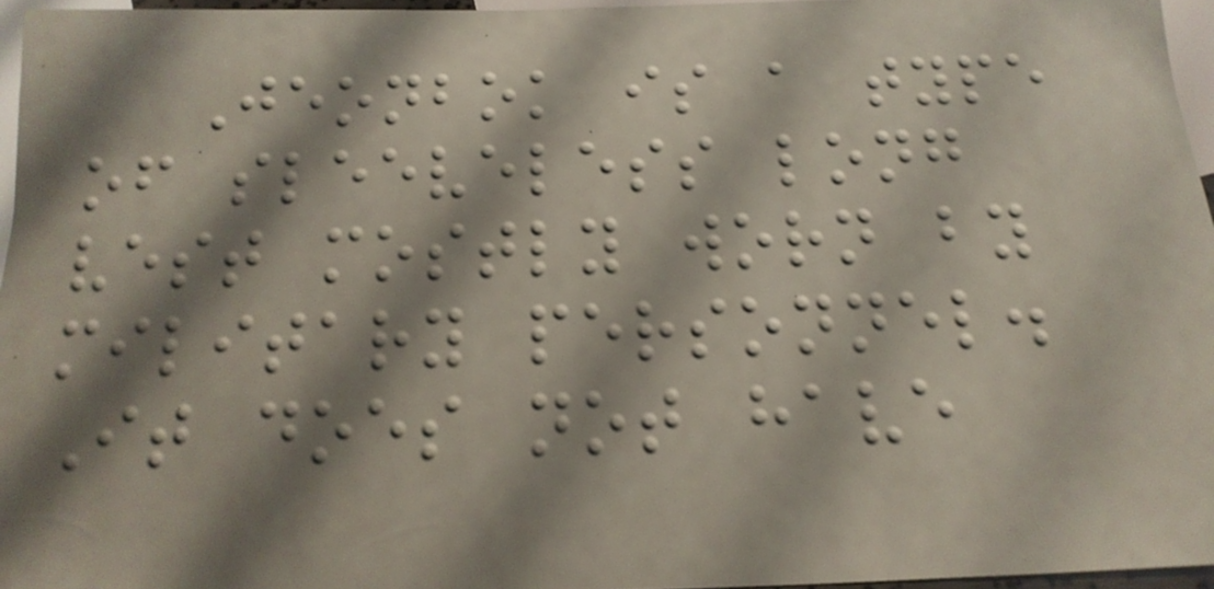Jeonbok is a type
of sleeveless long
vest mostly worn by
military personnel.
It does not have
